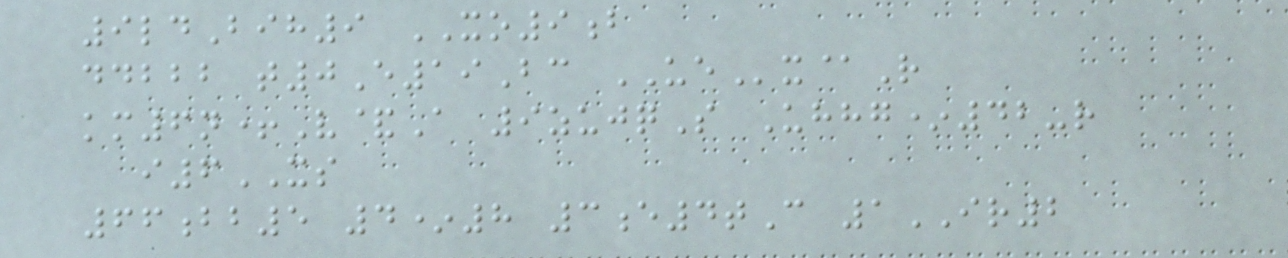9ldBih9 XO9b
ddbbb t0E19Bc UEx@R
km6n+V&A 9zujqS Uhhg*42-r
i6XS
66bb5 4*8 3e4tC 1IR2
